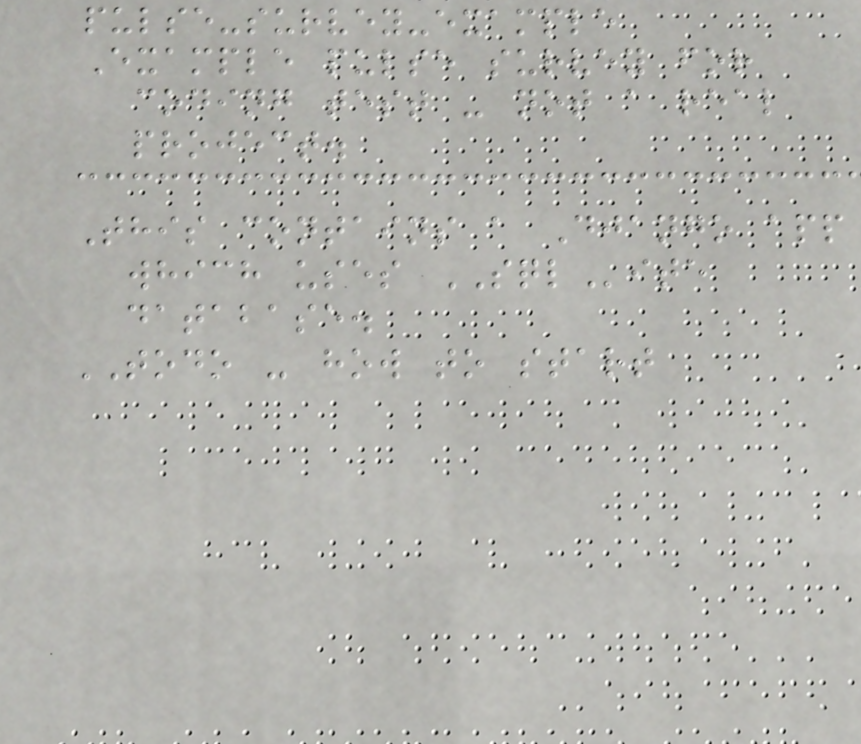pulse-survey-example
Example pulse survey for
coding test - not a real
project.
This contains a Django app
which uses SQLite
database.
TODO - how to start
